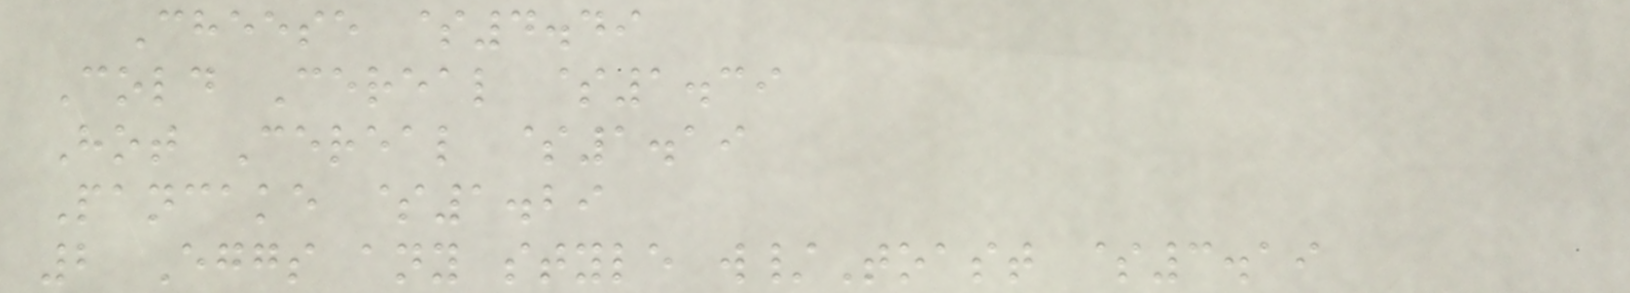Cheese $4.49
Cold Cereal $1.39
Hot Cereal $1.19
Pancake $1.29
2 Eggs any style w/Toast $3.19
